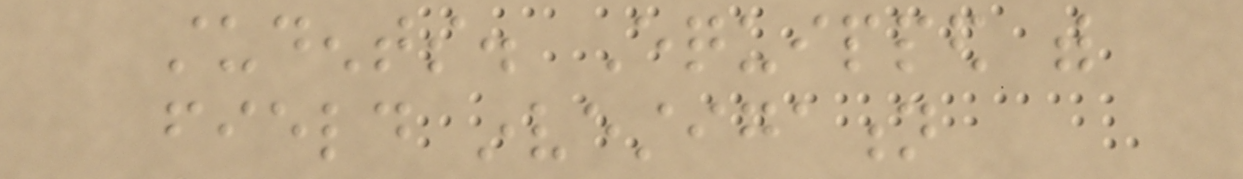students. Equipped with
field investigation
